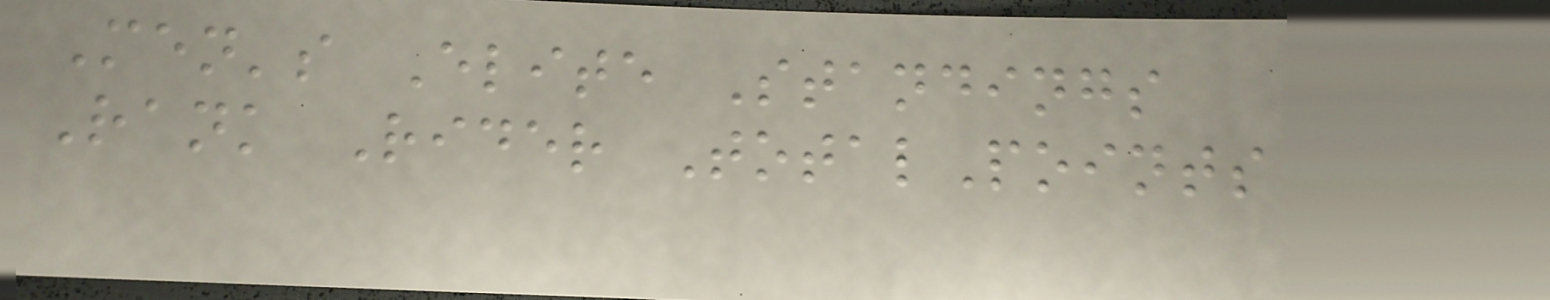Men's Elite Standings
Rank Rider TotalPoints
